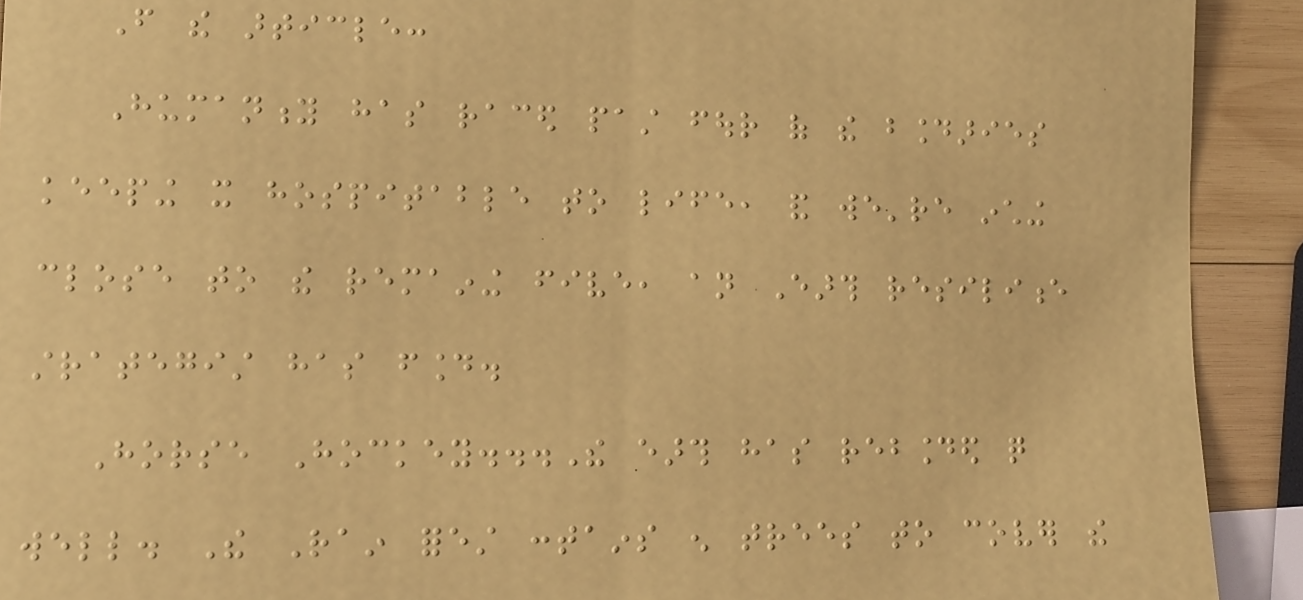From the article:
Humanity has raced past four of the boundaries
keeping it hospitable to life, and we're inching
close to the remaining five, an Earth resilience
strategist has found.
Horse Hockey...The earth has rebounded quite
well. The Rain forest contains enough trees to cover the
